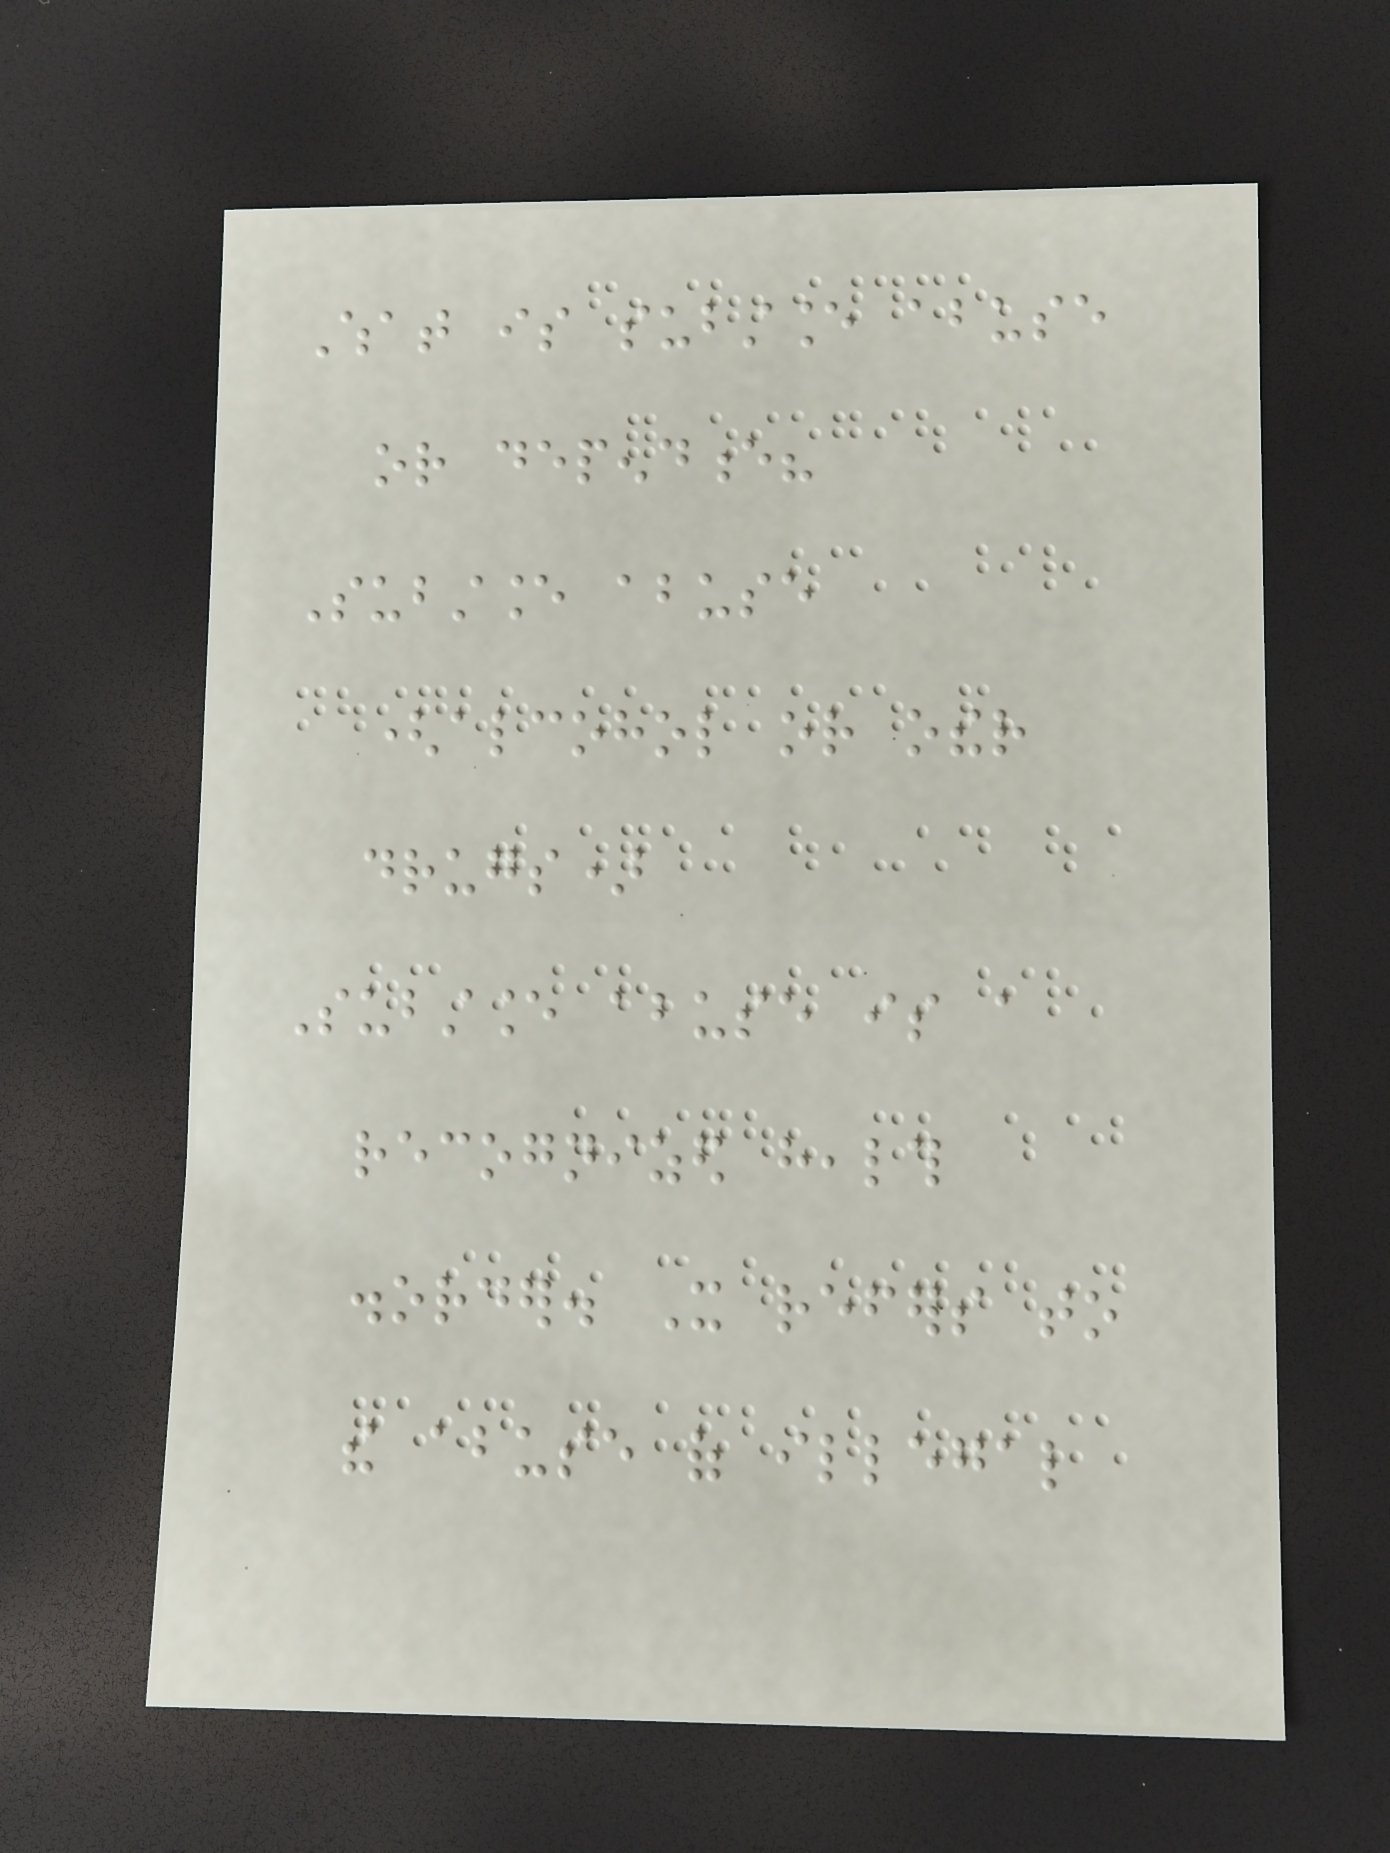What is substance abuse
or dependence?
Substance abuse
(alcohol or other
drugs)
Substance abuse is a
recognized health
disorder. It refers to
the abuse of illegal
